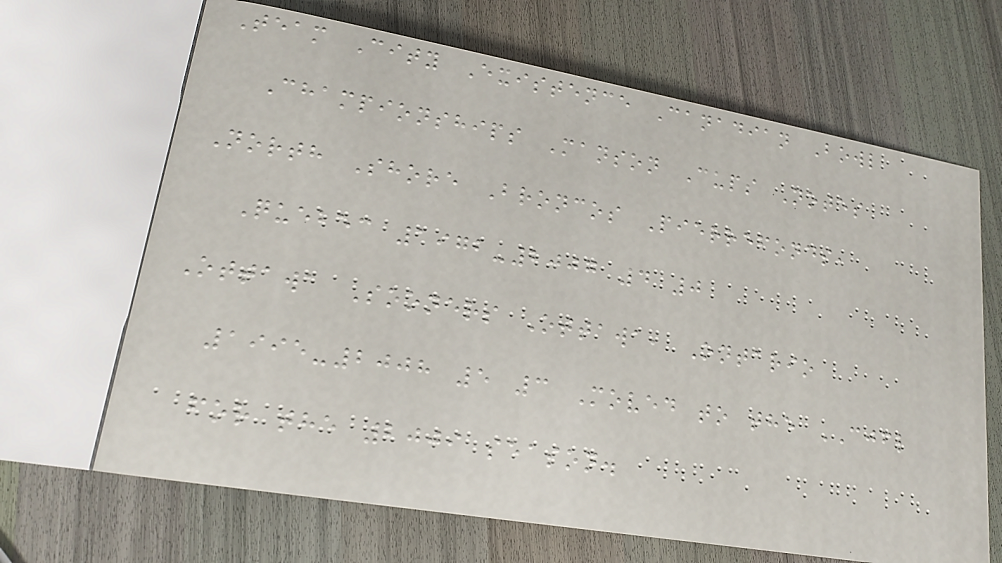Team City Existence Canadian Bowl
Championships Manson Cups Notes
North Shore Broncos Pierrefonds,
Quebec 1972-2007 4 0
Ottawa Sooners Ottawa, Ontario
1995-2008 5 3 Moved to the CJFL
for the 2009 season.
